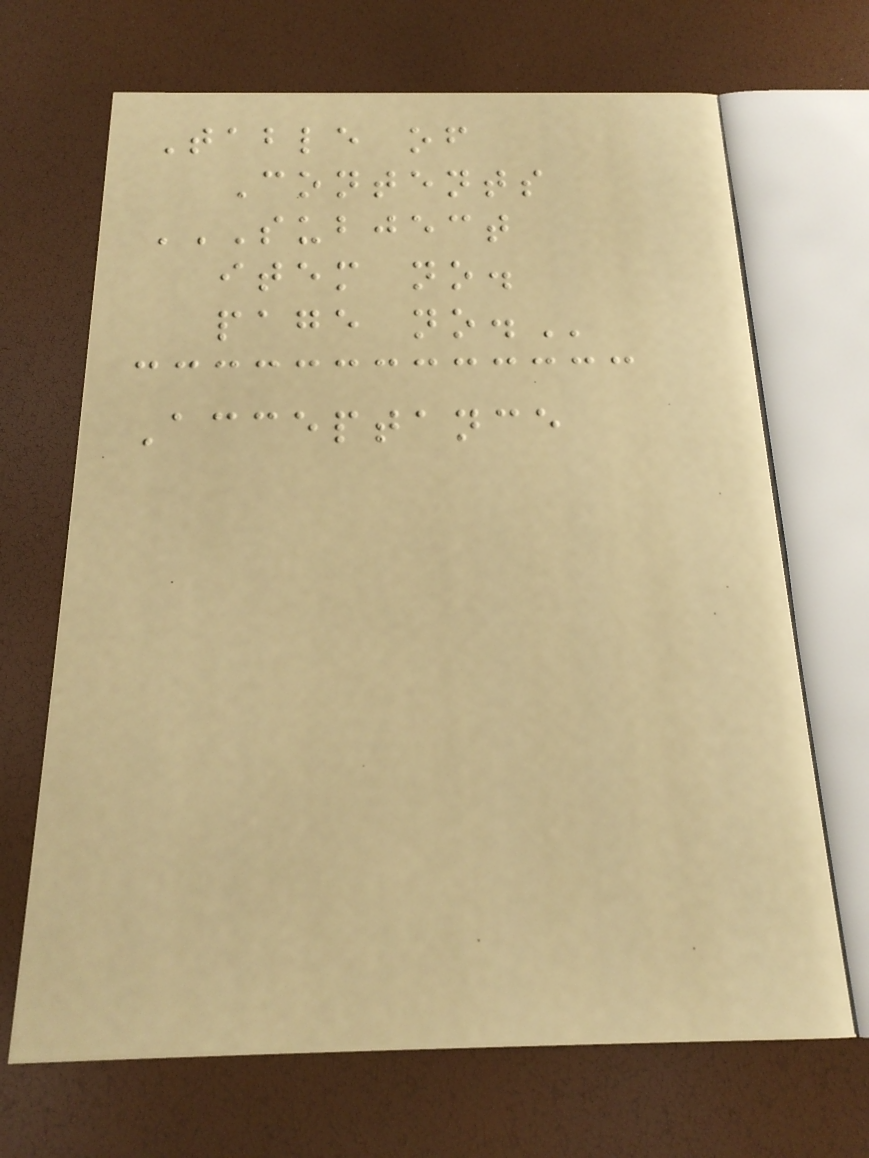Table of
Contents
SUBJECT
ITEM NO.
PAGE NO.
Acceptance
